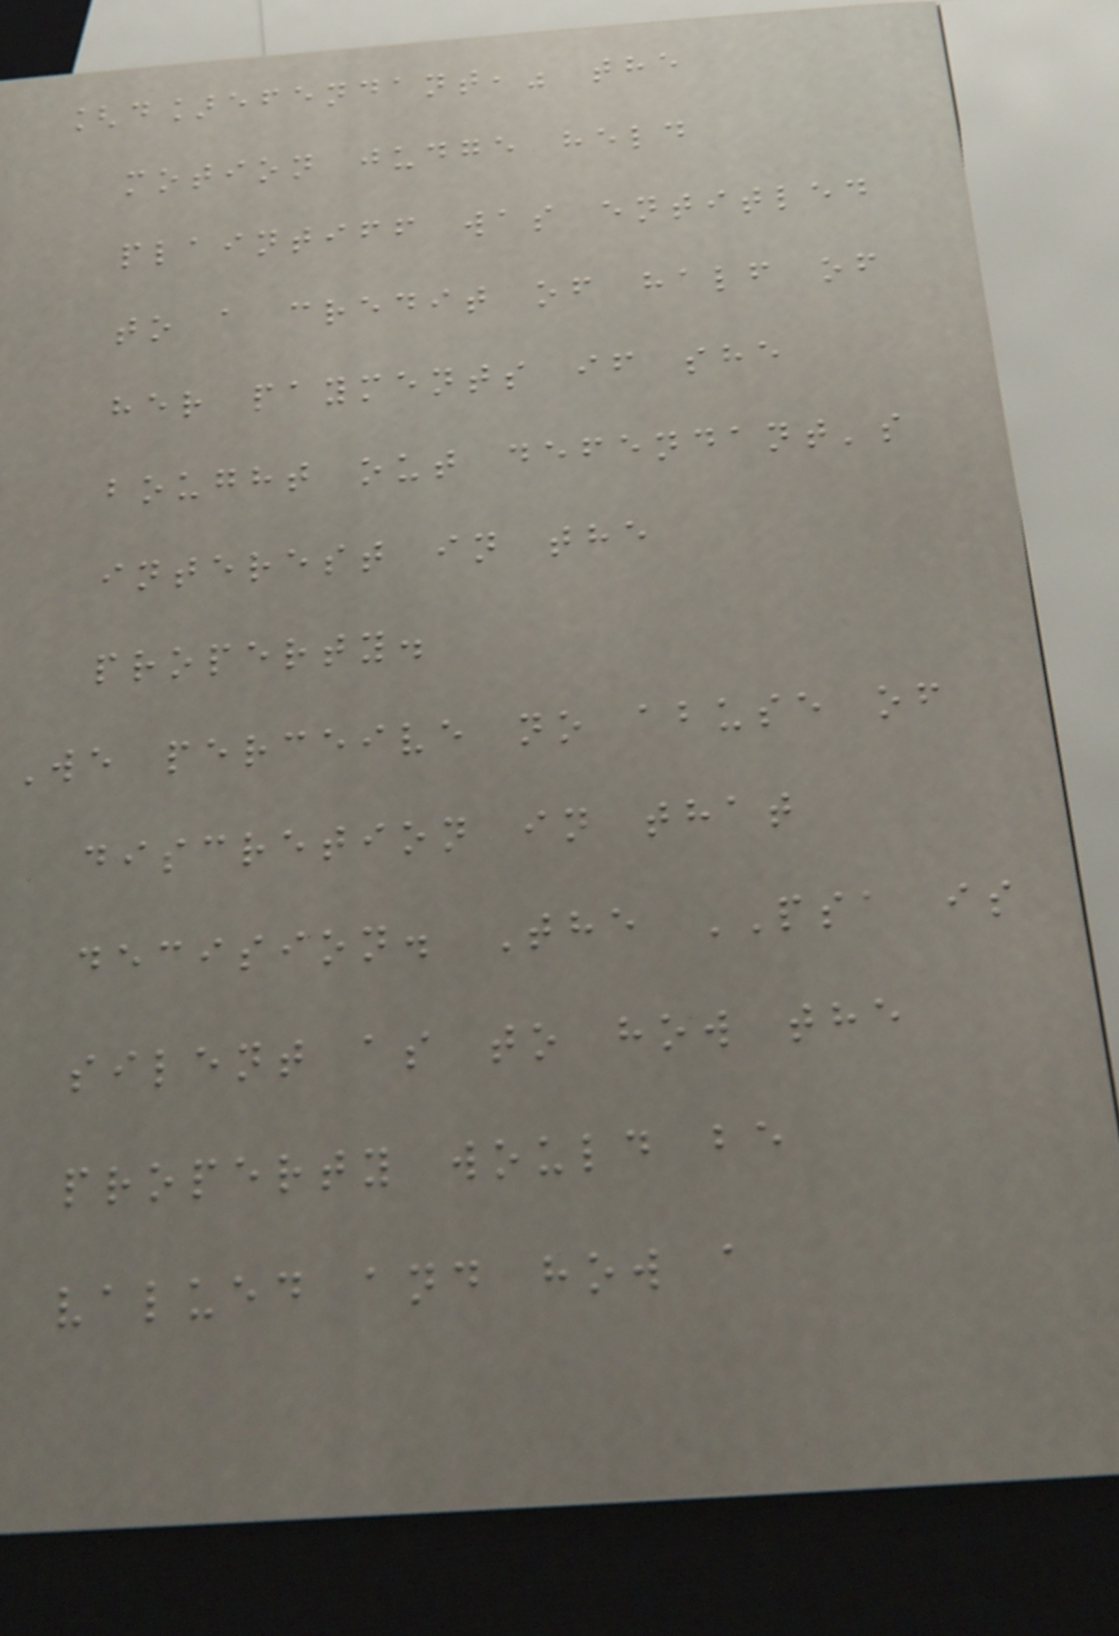[d]efendant," the
motion judge held
plaintiff was entitled
to a credit of half of
her payments if she
bought out defendant's
interest in the
property.
We perceive no abuse of
discretion in that
decision. The PSA is
silent as to how the
property would be
valued and how a
